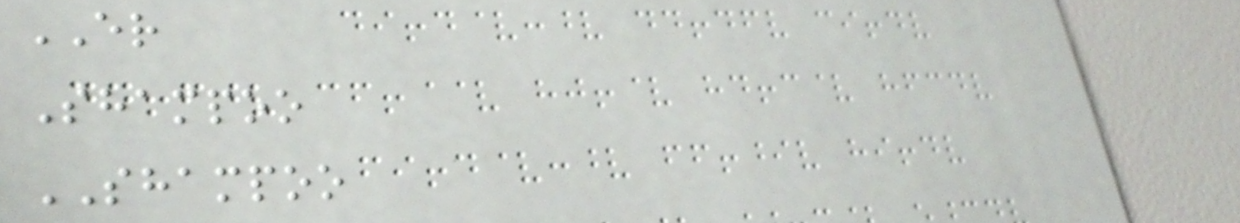ER
Shampoo
SHAMPOO
